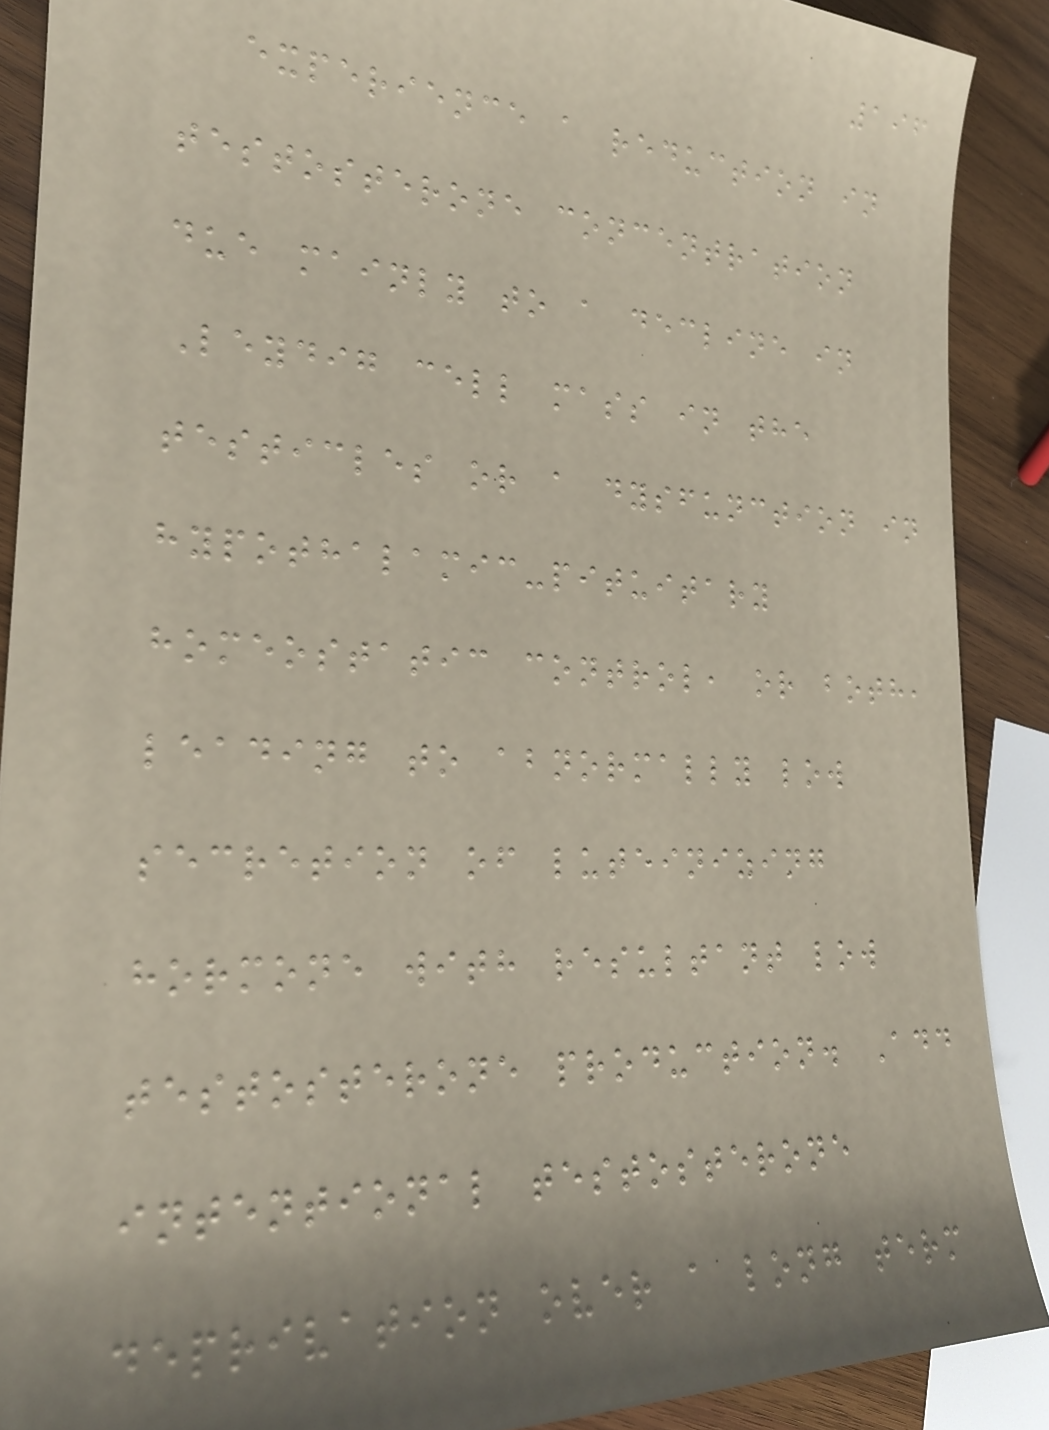196
experience a reduction in
testosterone concentration
due mainly to a decline in
Leydig cell mass in the
testicles or a dysfunction in
hypothalamic-pituitary
homeostatic control, or both,
leading to abnormally low
secretion of luteinizing
hormone with resultant low
testosterone production. Add
intentional testosterone
deprivation over a long term
